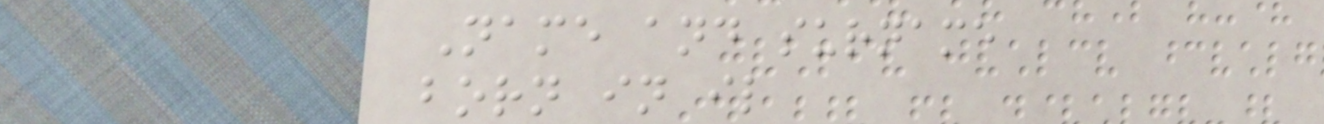Name and surname
born in il
